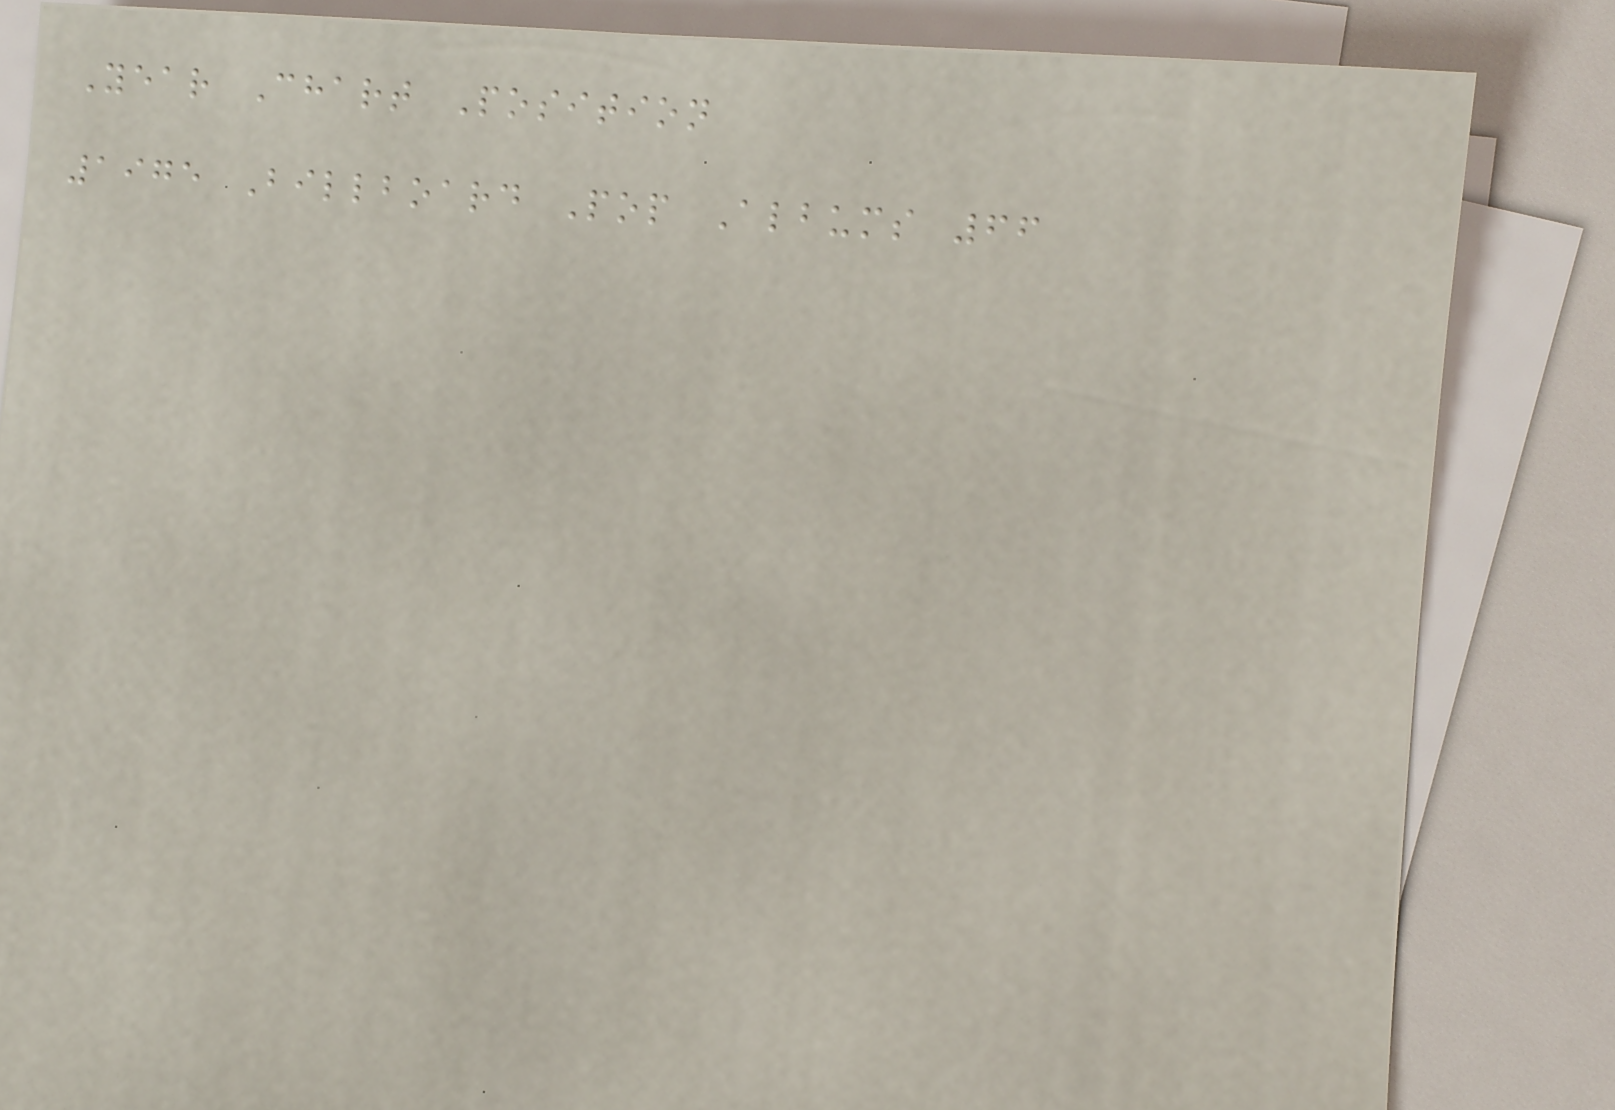Year Chart Position
1975 Billboard Pop Albums 66
